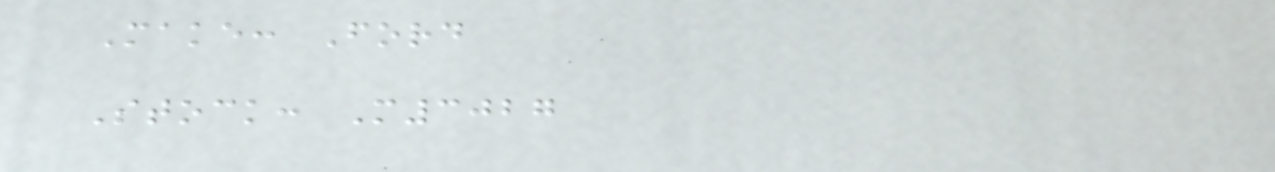Make: Ford
Stock: M3027
